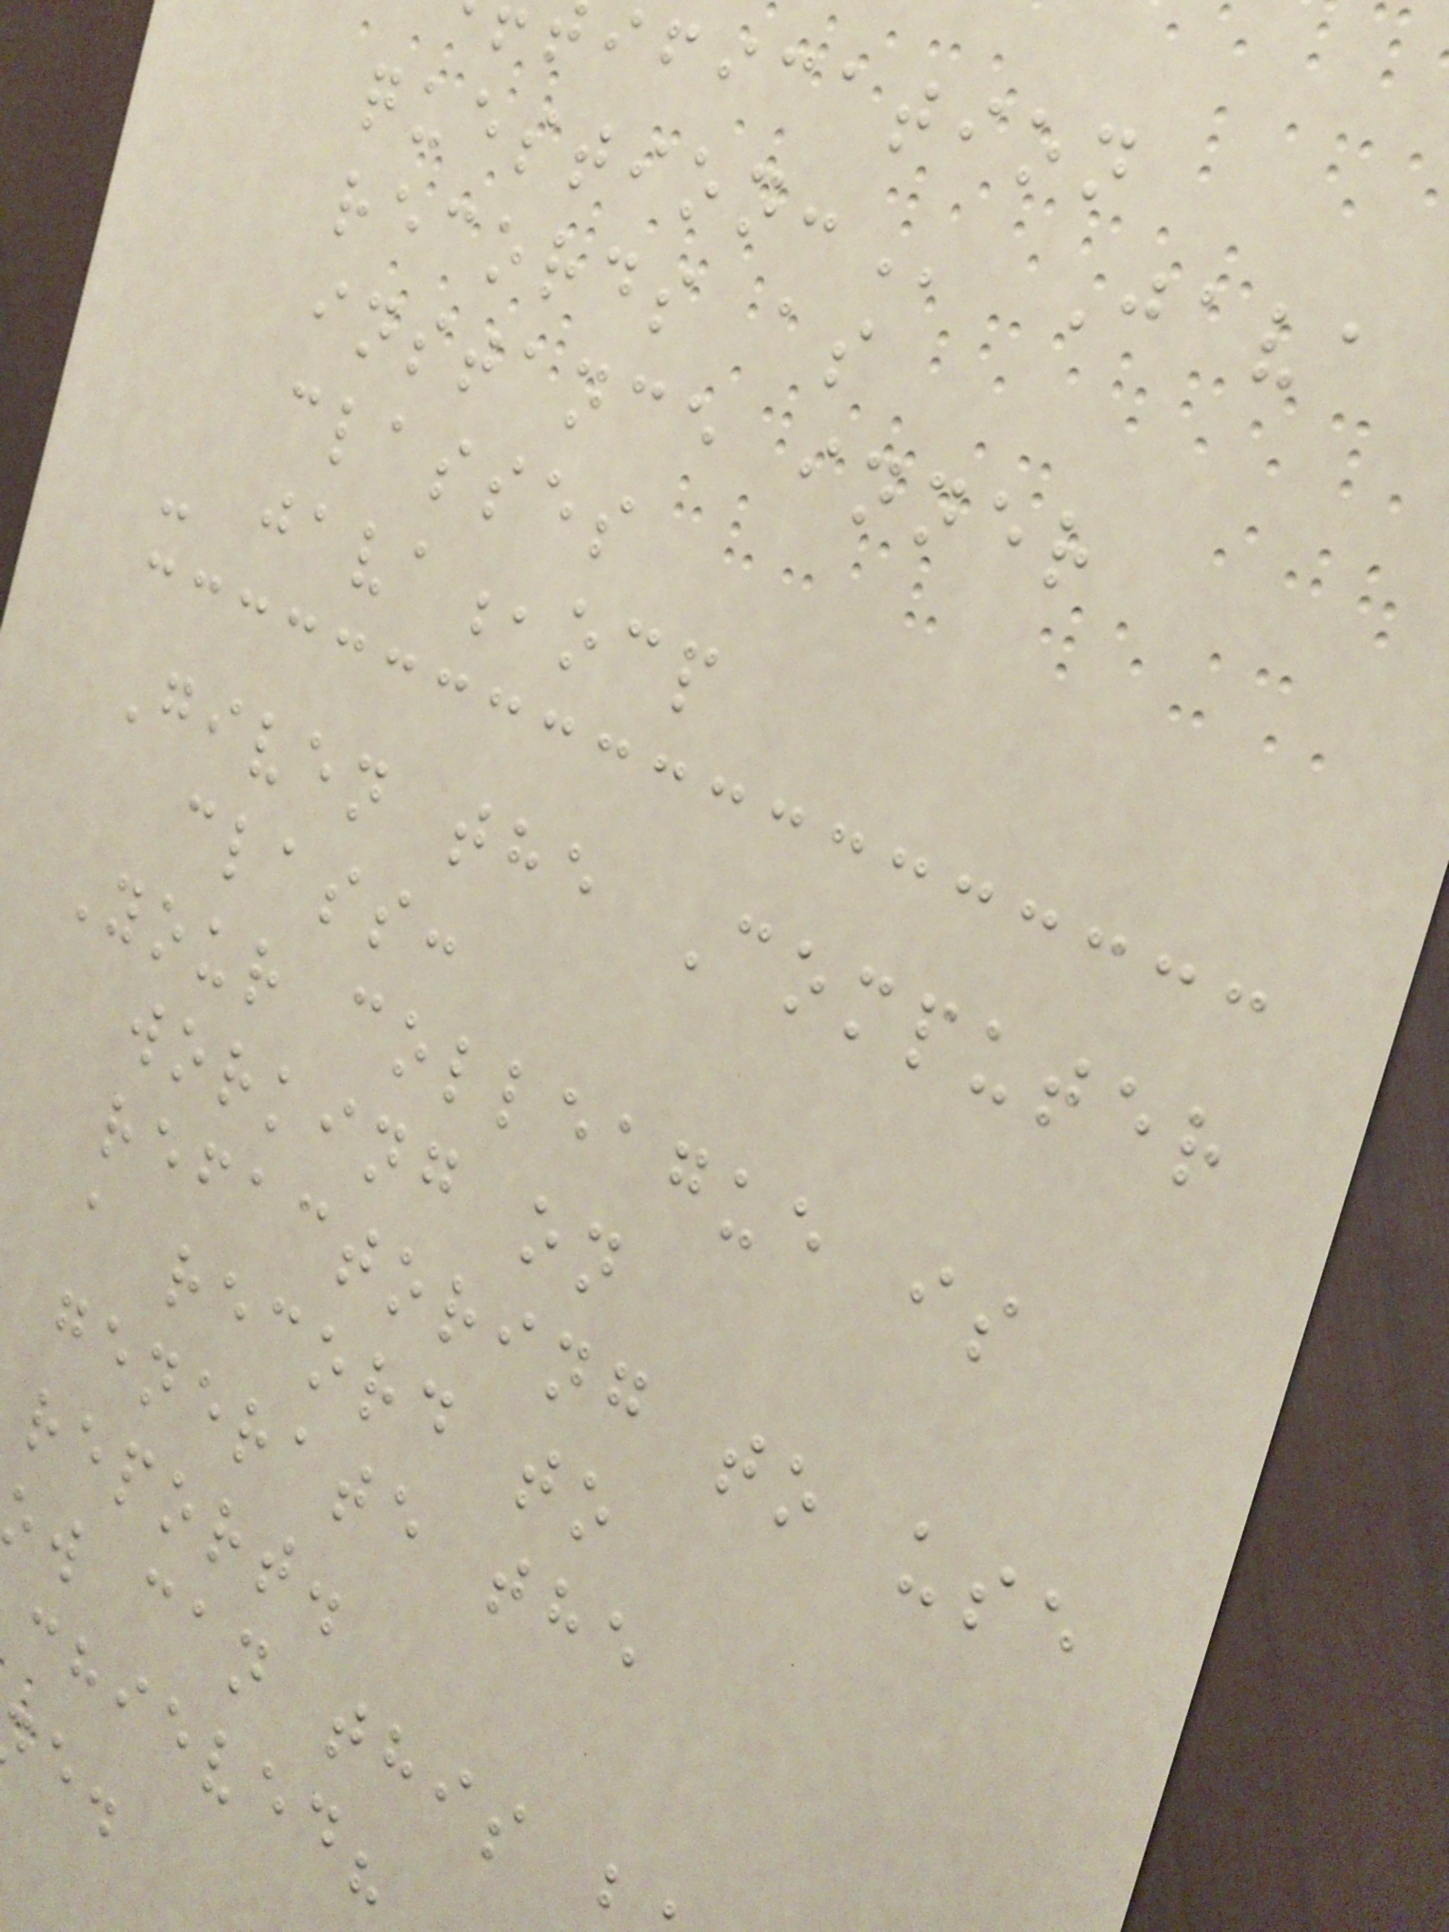ification
Java
records as
instance inner
classes
- java,ocp
Given the Computer
class:
Your colleague is
working on
refactoring to use
a record to
generate the
report.
ow can this
chieved?
